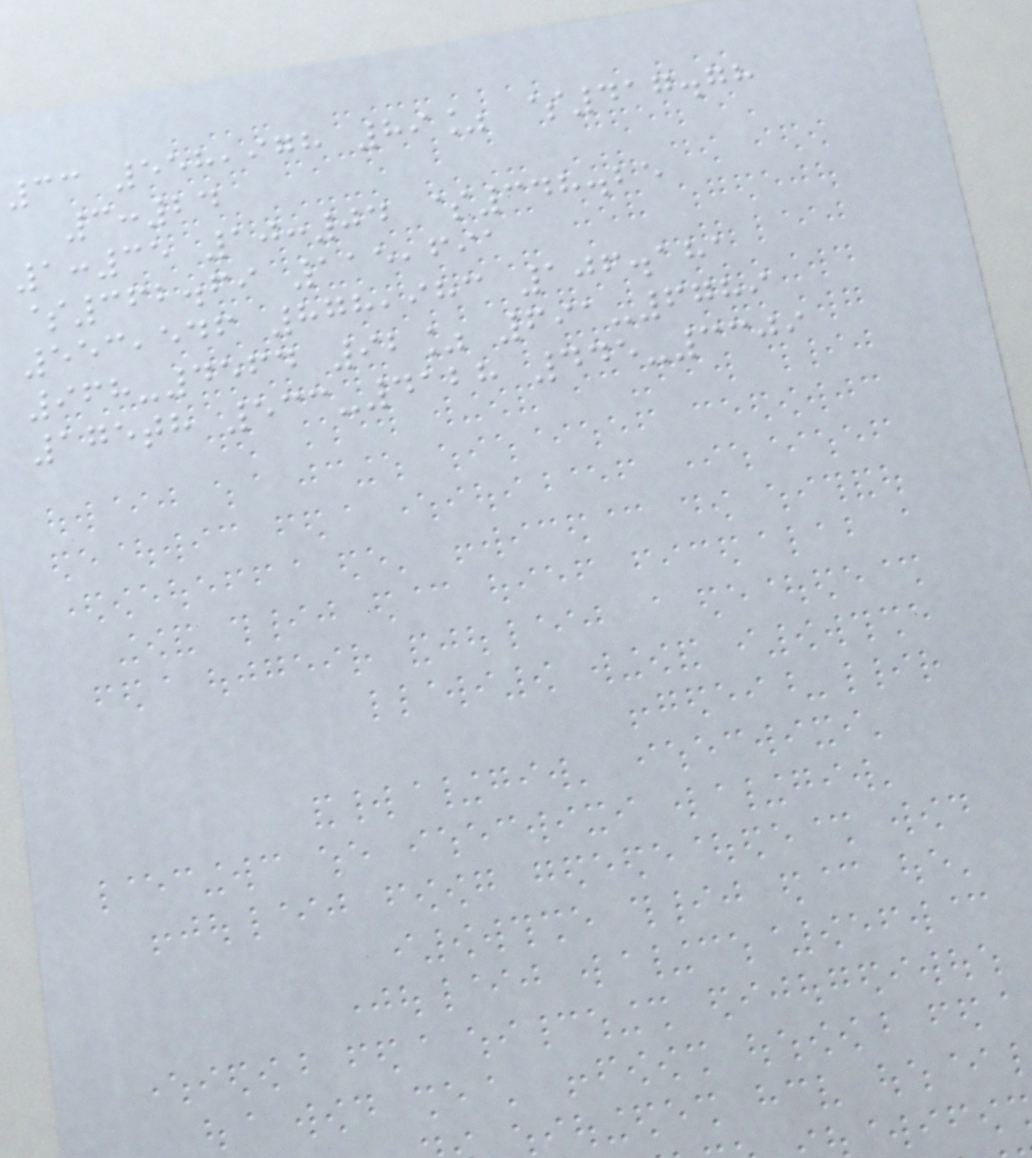33 558,978 89% $417.78
3:24
1:35 10:04 $348.25
$362.69 115,691
553,546 878,983 106.181
968-4564 92% 691-6789
175th 533-4128 445-3309
